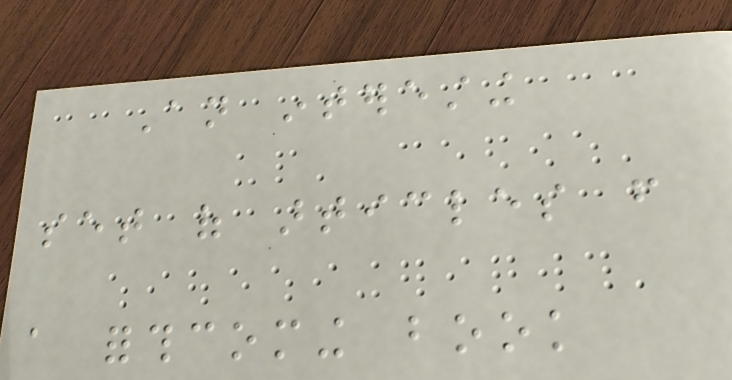An interesting
set of articles from
a forthcoming book
